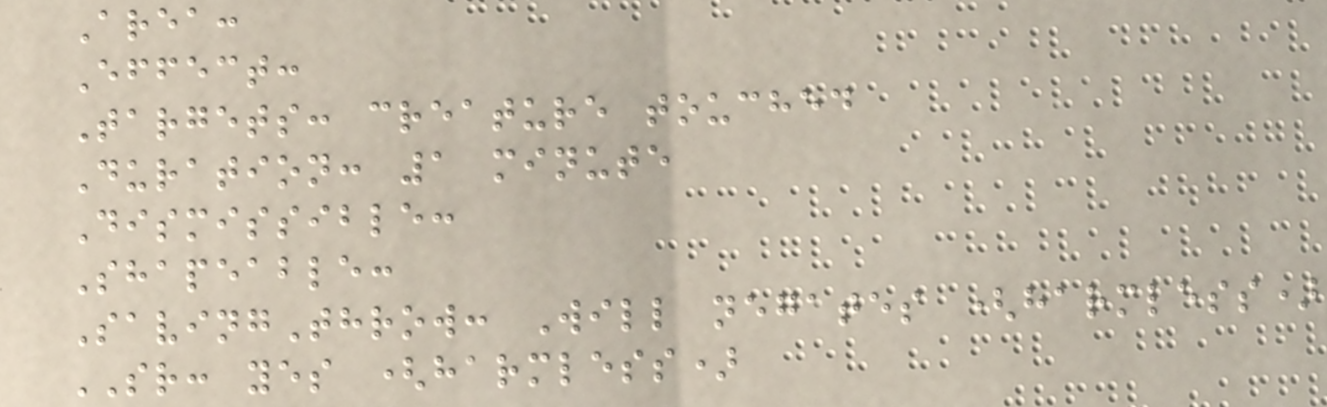Area:
Effect:
Targets: creature touched
Duration: 1 minute
Dismissible:
Shapeable:
SavingThrow: Will negates (harmless)
SR: yes (harmless)
